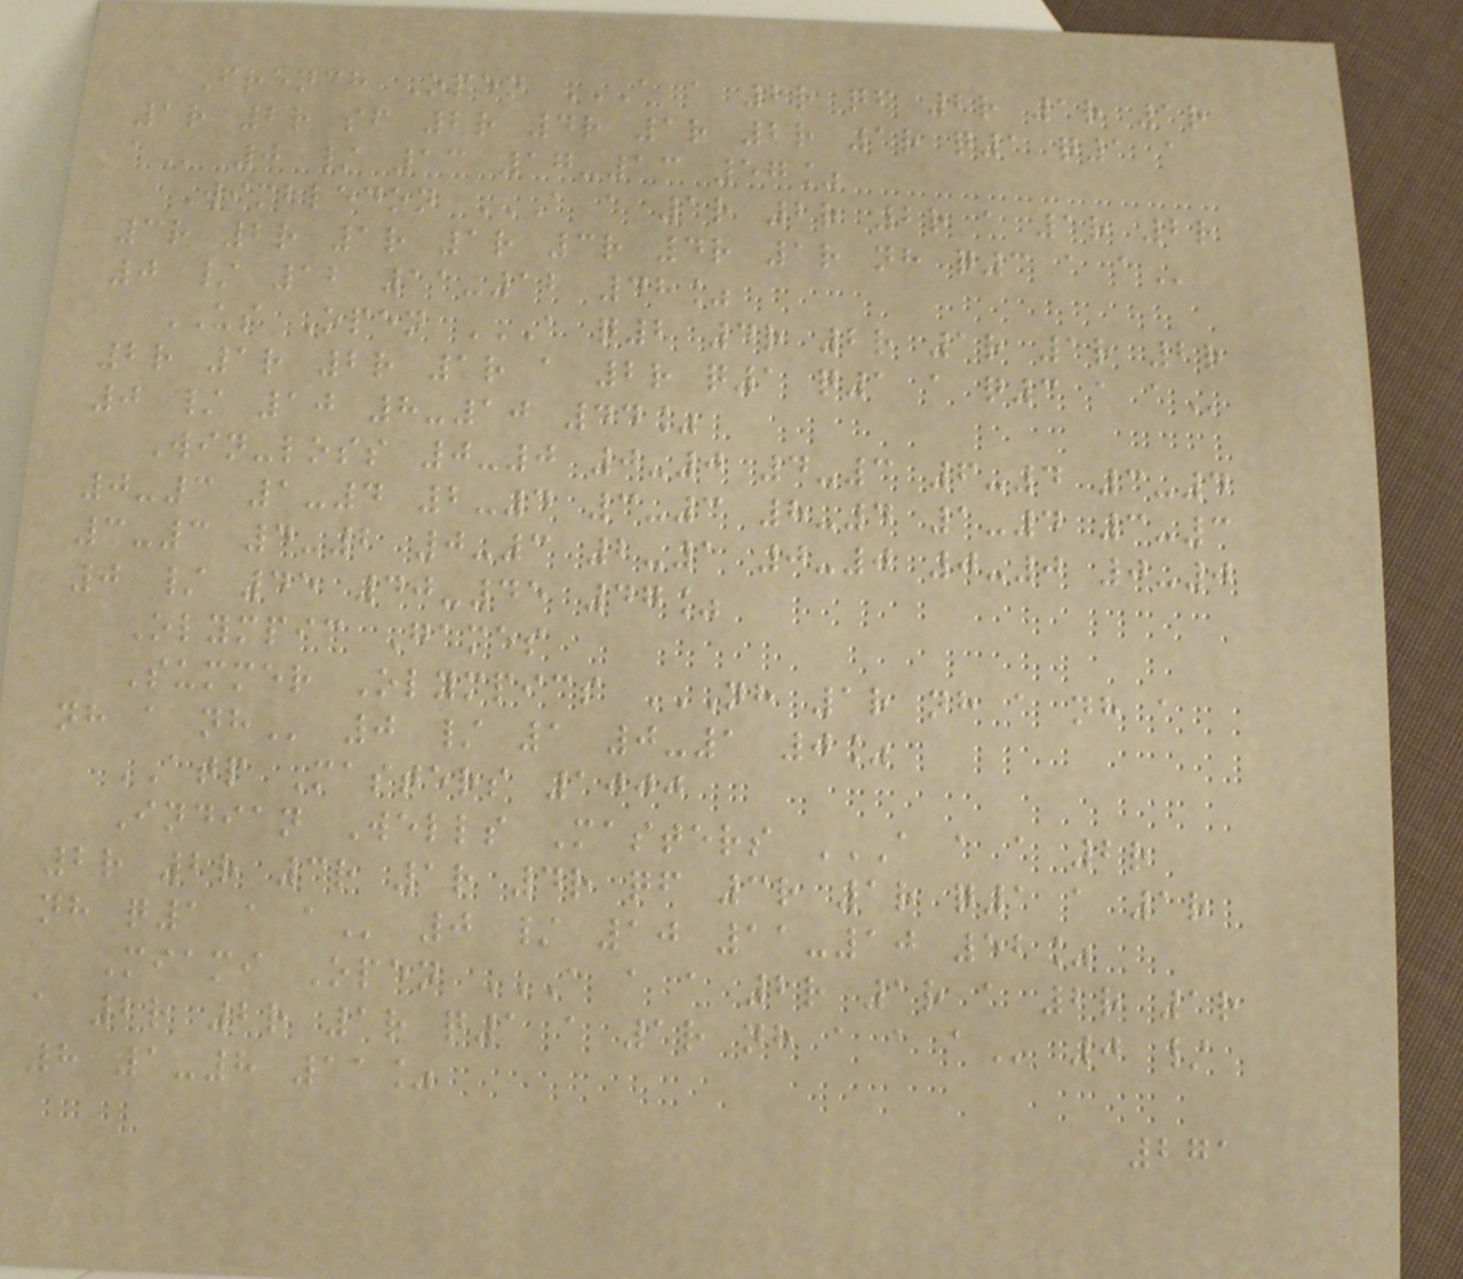French Open A A 2R QF 2R 1R 1R
1R 2R SF 2R 4R 1R 2R 1R Q1 Q1 A
A 0 / 13 17-13 57%
Wimbledon A A 1R 2R 2R A 1R 2R
3R 2R 1R 1R 3R 4R 1R NH Q3 A A
0 / 12 11-12 48%
US Open A Q2 4R 2R 1R 1R 2R
2R 1R 2R 1R A 2R Q1 Q1 A Q3 A A
0 / 10 8-10 44%
Win-loss 0-0 0-0 4-3 6-4 3-4
0-3 1-4 2-4 3-3 8-4 1-4 3-3
3-3 4-2 0-3 2-1 0-0 0-0 0-0
0 / 45 40-45 47%
Olympic Games
Summer Olympics NH 1R NH A NH A
NH A NH 0 / 1 0-1 0%
ATP Masters 1000
Indian Wells Masters A A A 2R
2R 2R 3R 1R 4R QF 3R 1R Q1 A 1R
NH Q1 A A 0 / 10 11-10 52%
Miami Open A A A 2R 1R A 2R 1R
A 2R 2R 1R Q1 A 1R NH A A A 0 /
8 1-8 11%
271
